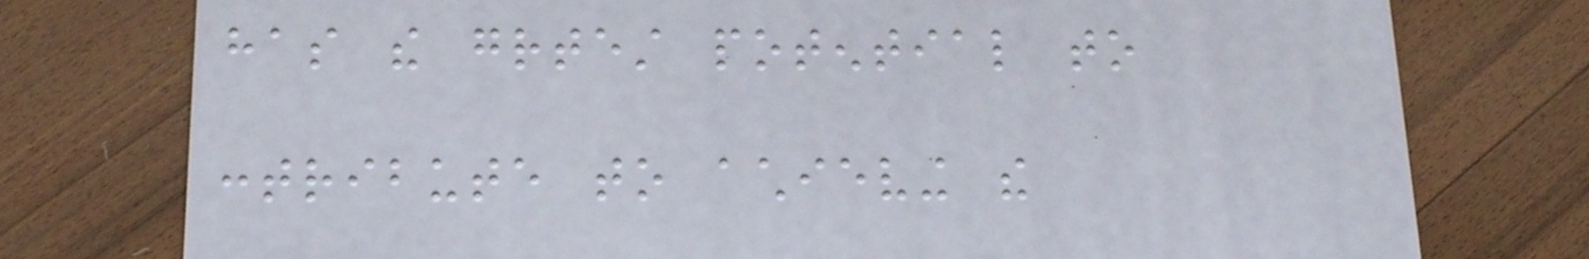has the greatest potential to
contribute to achieving the
